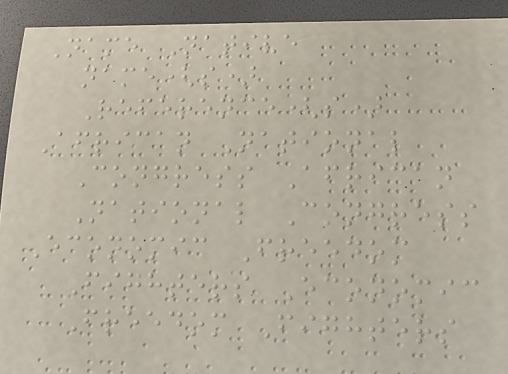Name Native
name(s)
Reference(s)
African National
Congress African
National Congress
Economic Freedom
Fighters Economic
Freedom Fighters
